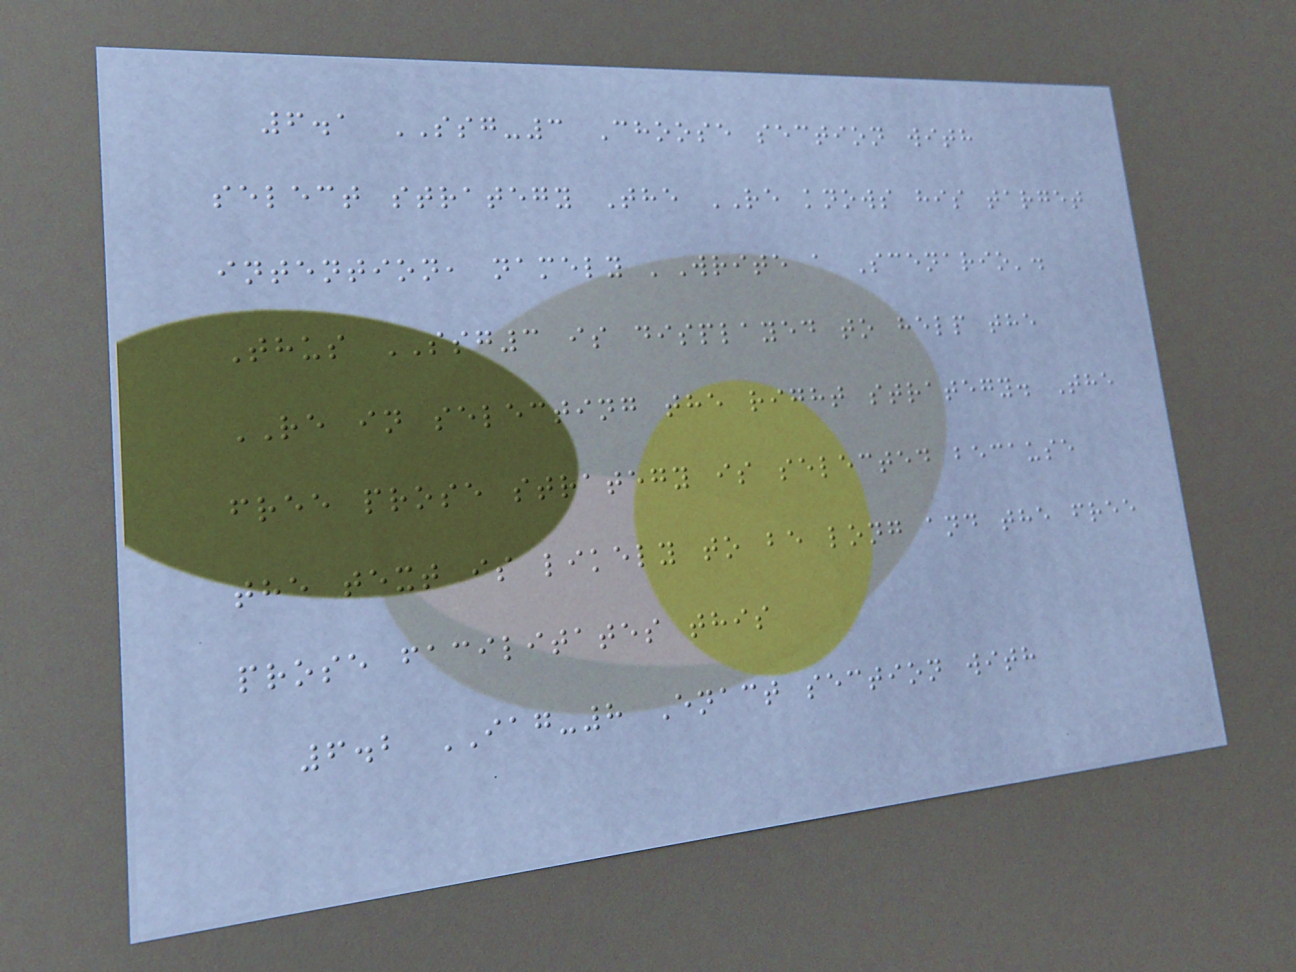6.1 SSG-3 Choose section with
select strategy The RE knows his target
intention, namely 'Write a Scenario'.
Thus SSG3 is displayed to help the
RE in selecting the right strategy. The
free prose strategy is selected because
the text is likely to be long and the free
prose facilitates this
6.2 IAG-8 Enact section with
